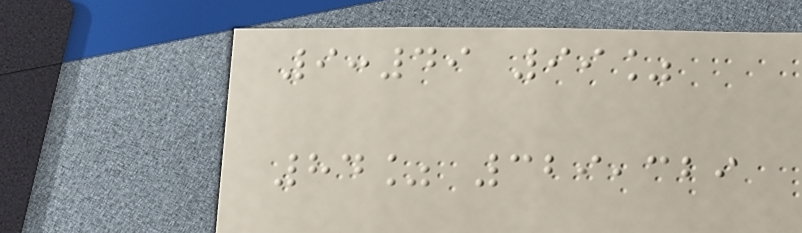9:49 99%
84% 329,329
